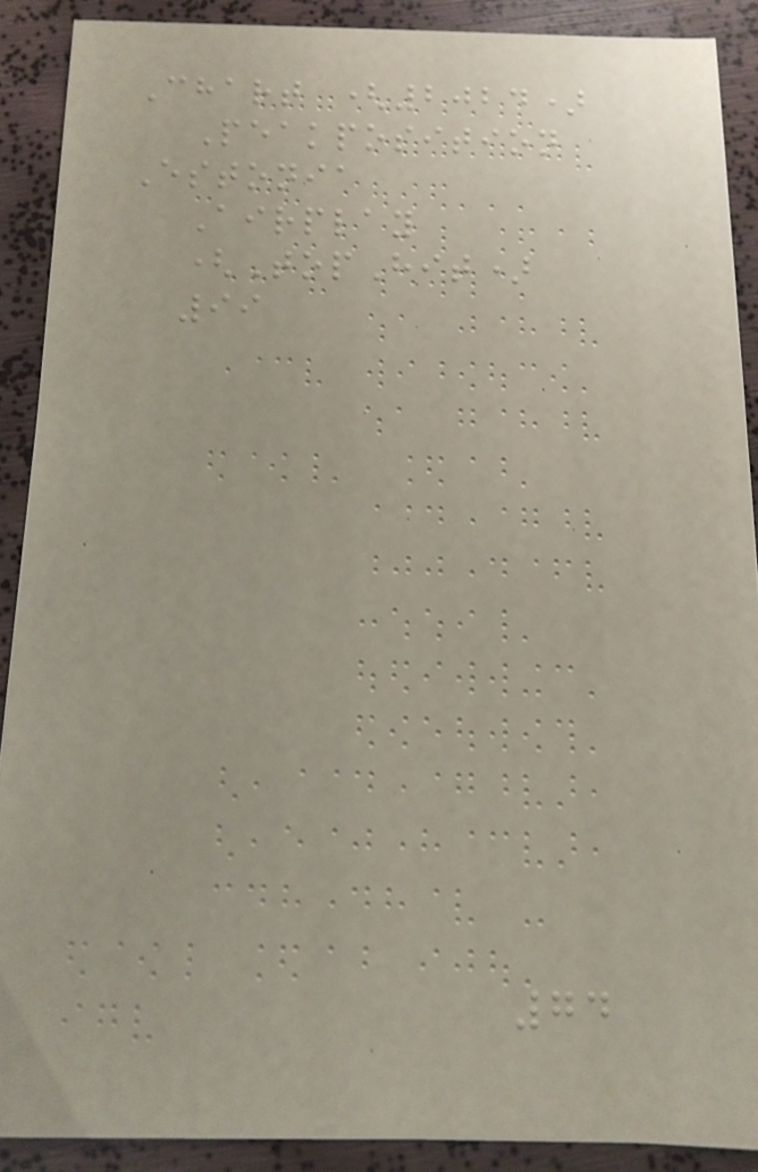Chart (2024)
Peakposition
Estonia
Airplay
(TopHit)
99
74
